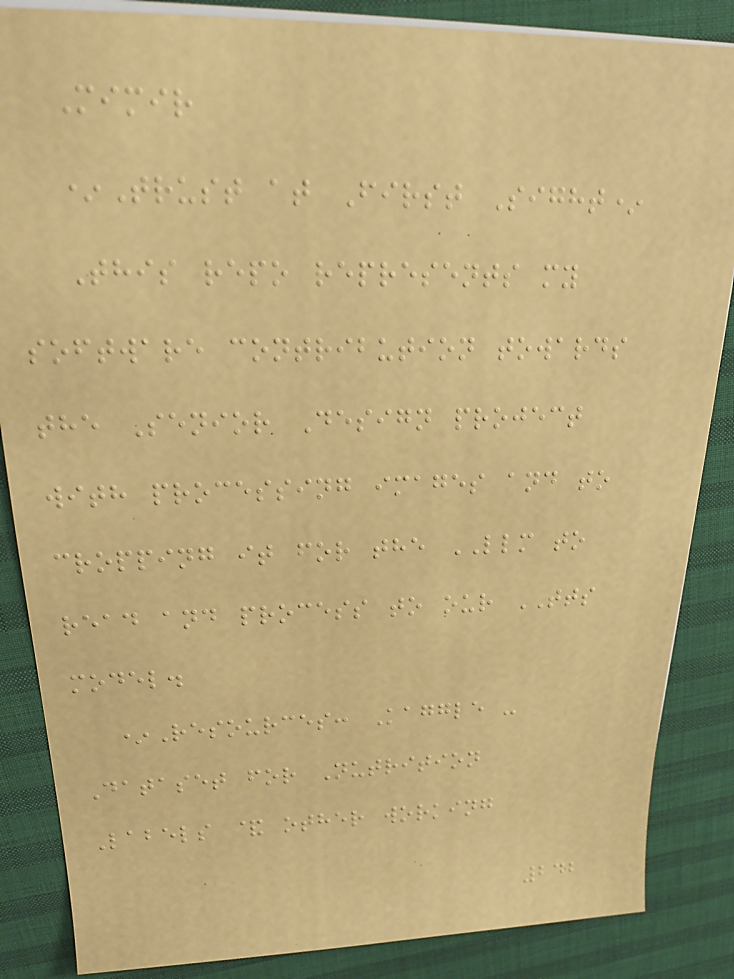Mimir
*Trust at First Sight*
This repo represents my
software contribution towards
the Senior Design project
with processing images and to
cropping it for the LLM to
read and process to our TTS
model.
*Resources: Kaggle -
Dataset for Nutrition
Labels & other working
242
